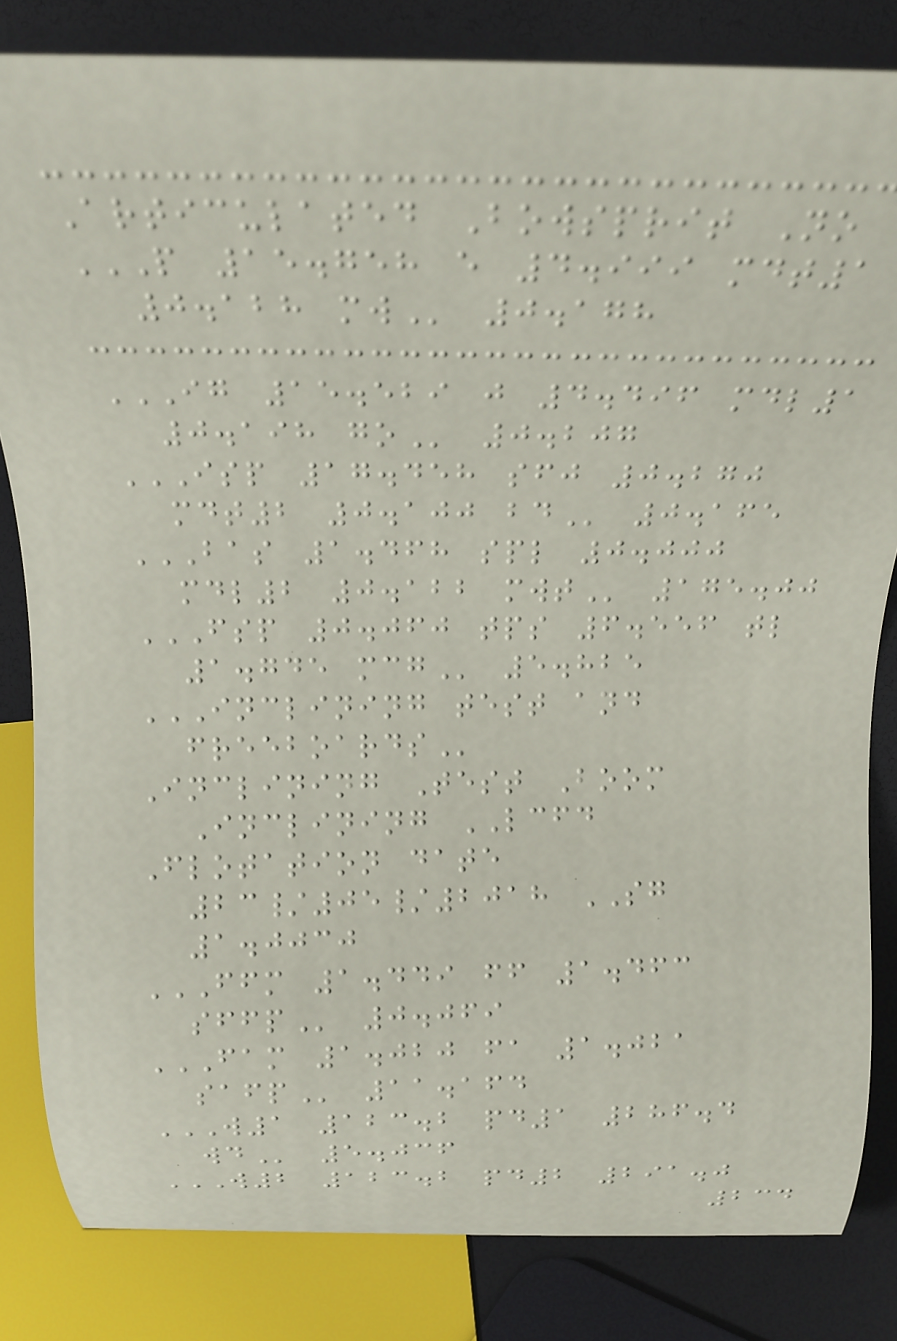Articulated Bowsprit No
P 15.758 E 4.999 MDT1
0.128 MW 0.178
IG 15.529 J 4.496 MDL1
0.198 GO 0.207
ISP 17.458 SFJ 0.270
MDT2 0.100 BD 0.165
BAS 1.468 SPL 0.000
MDL2 0.122 MWT 175.00
FSP 0.060 TPS 6.556 TL
1.745 MCG 5.825
INCLINING TEST AND
FREEBOARDS
Inclining Test Boom
Inclining LCFD
Flotation date
23/05/2018 SG
1.0030
FFM 1.449 FF 1.463
SFFP 0.069
FAM 1.020 FA 1.021
SAFP 11.164
W1 123.2 PD1 286.4
WD 5.036
W2 123.2 PD2 291.0
234
